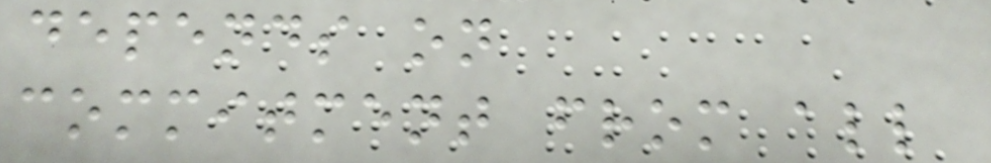depends on
commitment from all
